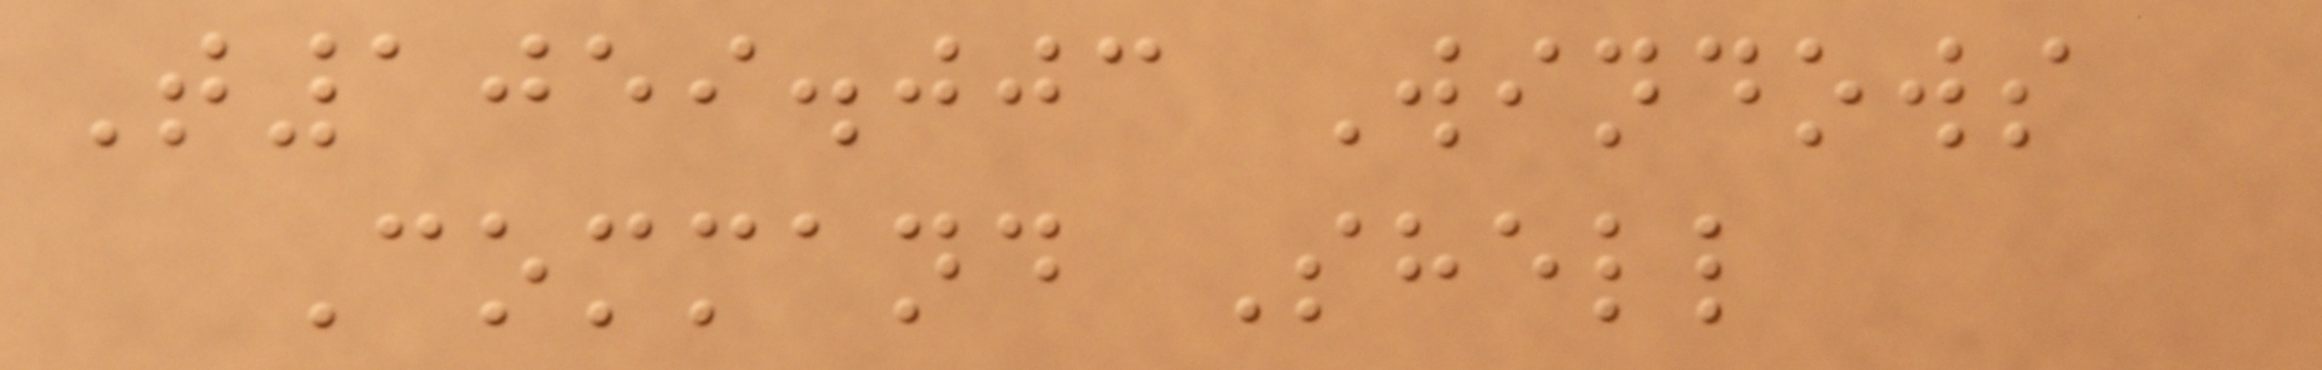T1059.003 Windows
Command Shell
